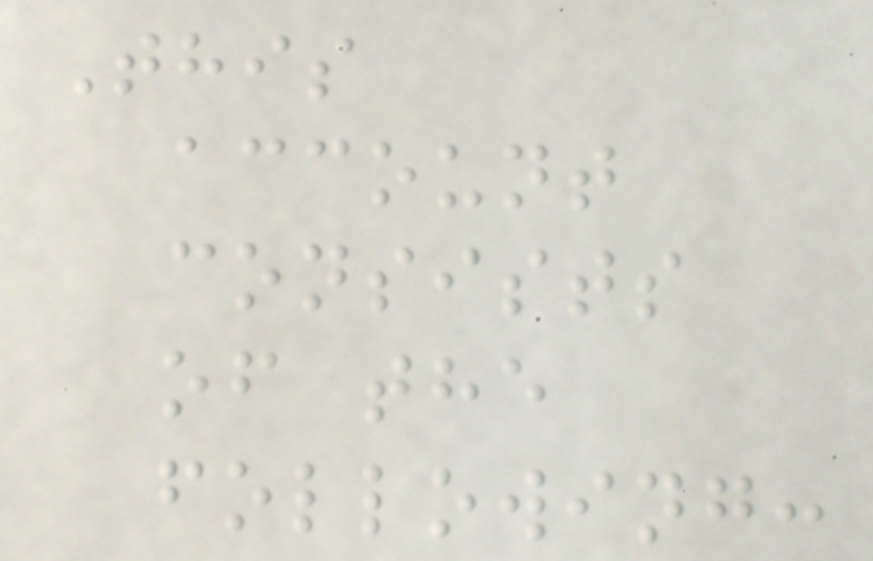This
account
consists
of the
following:
